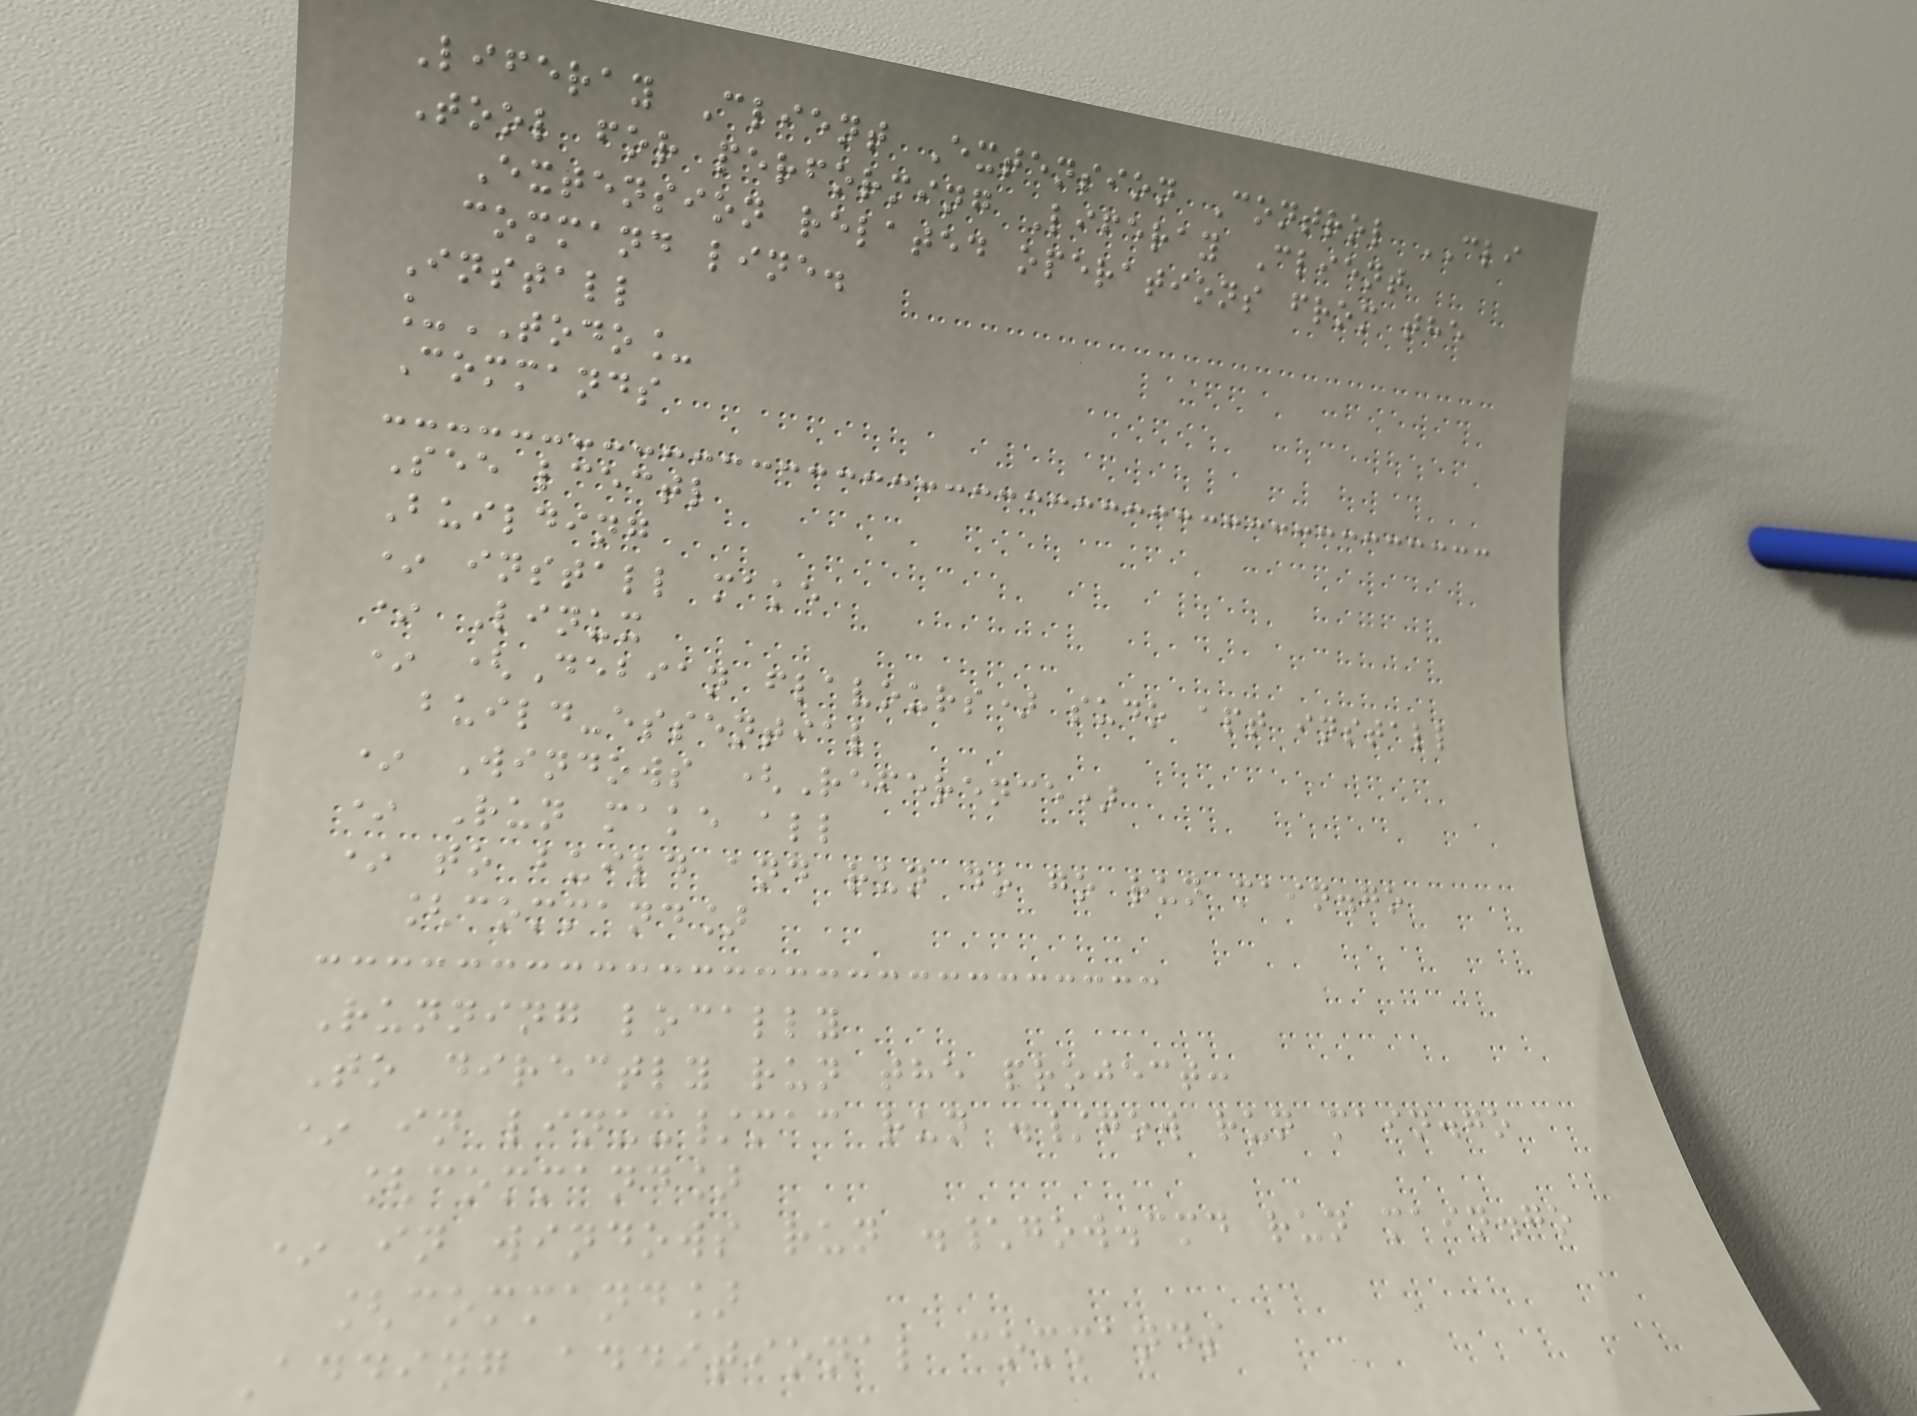Liferay Client Extension Control CLI
Tool for performing Liferay Client
Extension related operations from the
command line.
Install
_TODO_
Commands
See lcectl
Building
* install make
* Linux
* (Debian flavours) sudo apt install
build-essential
* Windows (Reference)
* Run make all
* to build and run do go run main.go
[command]
Running locally
To directly run the project:
* in linux/mac run ./gow run main.go
[command]
* in windows run .\gow.cmd run main.go
[command]
Adding additional commands
